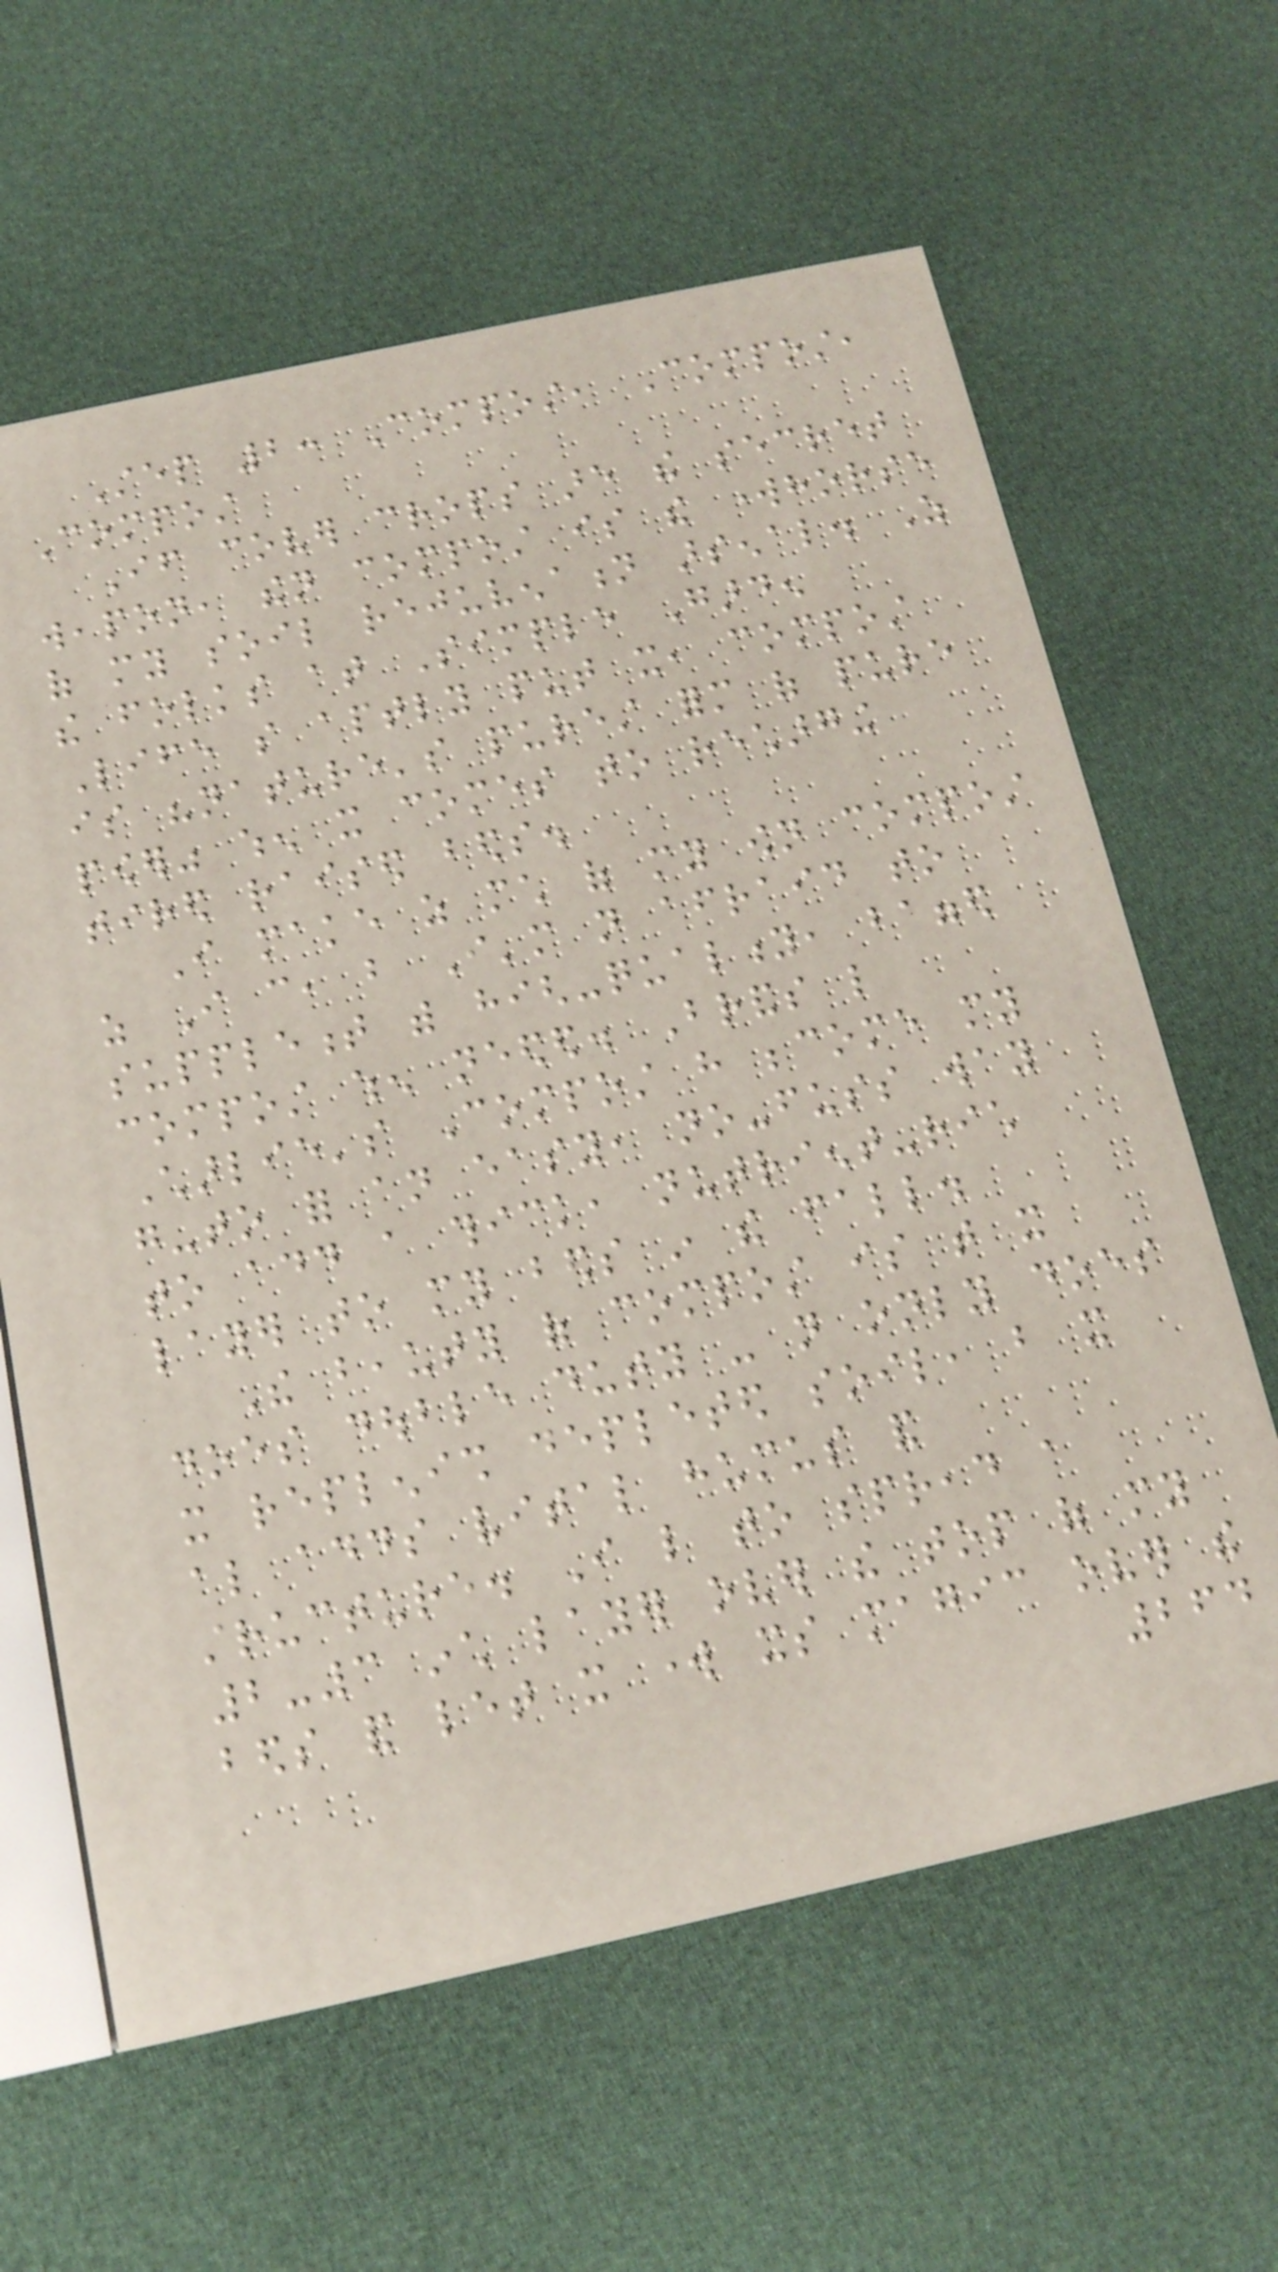Step 2: Compost, Compost,
Compost
If cover crops are the secret
weapon, then compost is the workhorse
of my soil rejuvenation arsenal. As
the folks at Simple Garden
Life so aptly put it, compost
is "nature's purest form of pure
power" when it comes to recharging
tired raised beds.
I make as much of my own compost
as I can, but I'm not afraid to
supplement with high-quality, bagged
compost when needed. Brands like
Charlie's Compost have become my
go-to for an easy, no-fuss way
to add a thick, nutrient-rich
layer to my beds in the fall.
The beauty of compost is that it
does double duty - not only does
it replenish depleted soil, but it
also adds vital humus and
structure. I like to spread a
2-3 inch layer over the top of my
beds and let it work its magic over the
264
